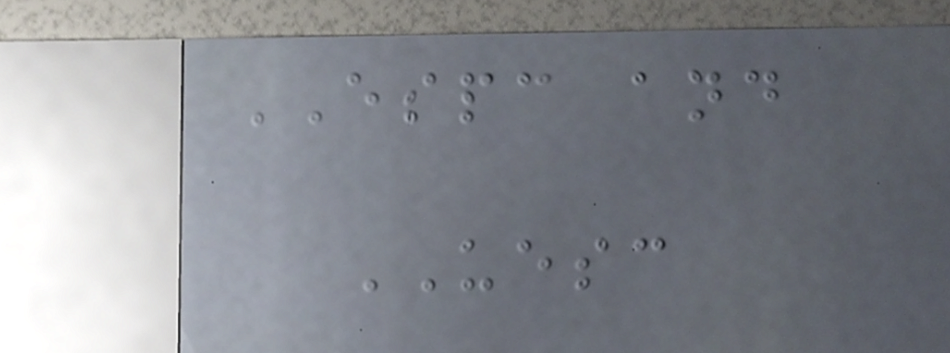ESPC and
UESC
